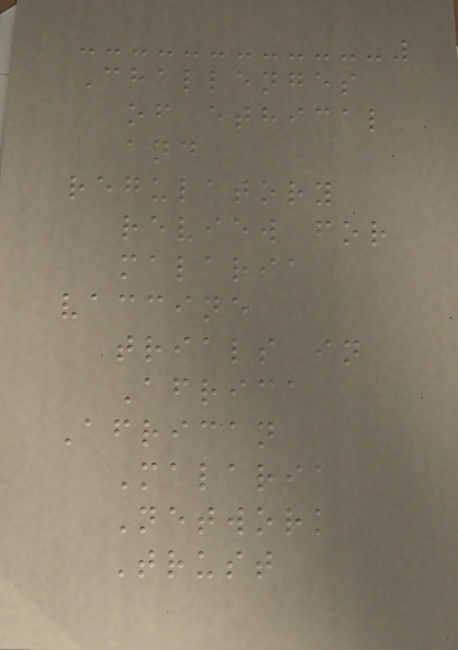Challenges
of ethical
and
regulatory
review for
malaria
vaccine
trials in
Africa
African
Malaria
Network
Trust
